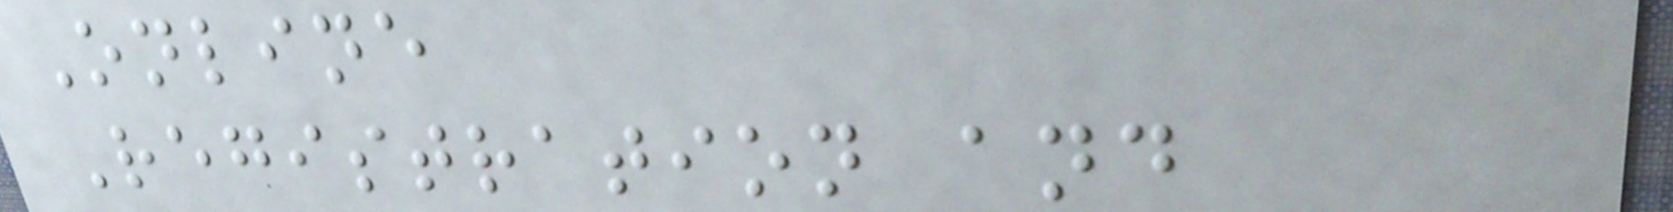Online
Registration and
